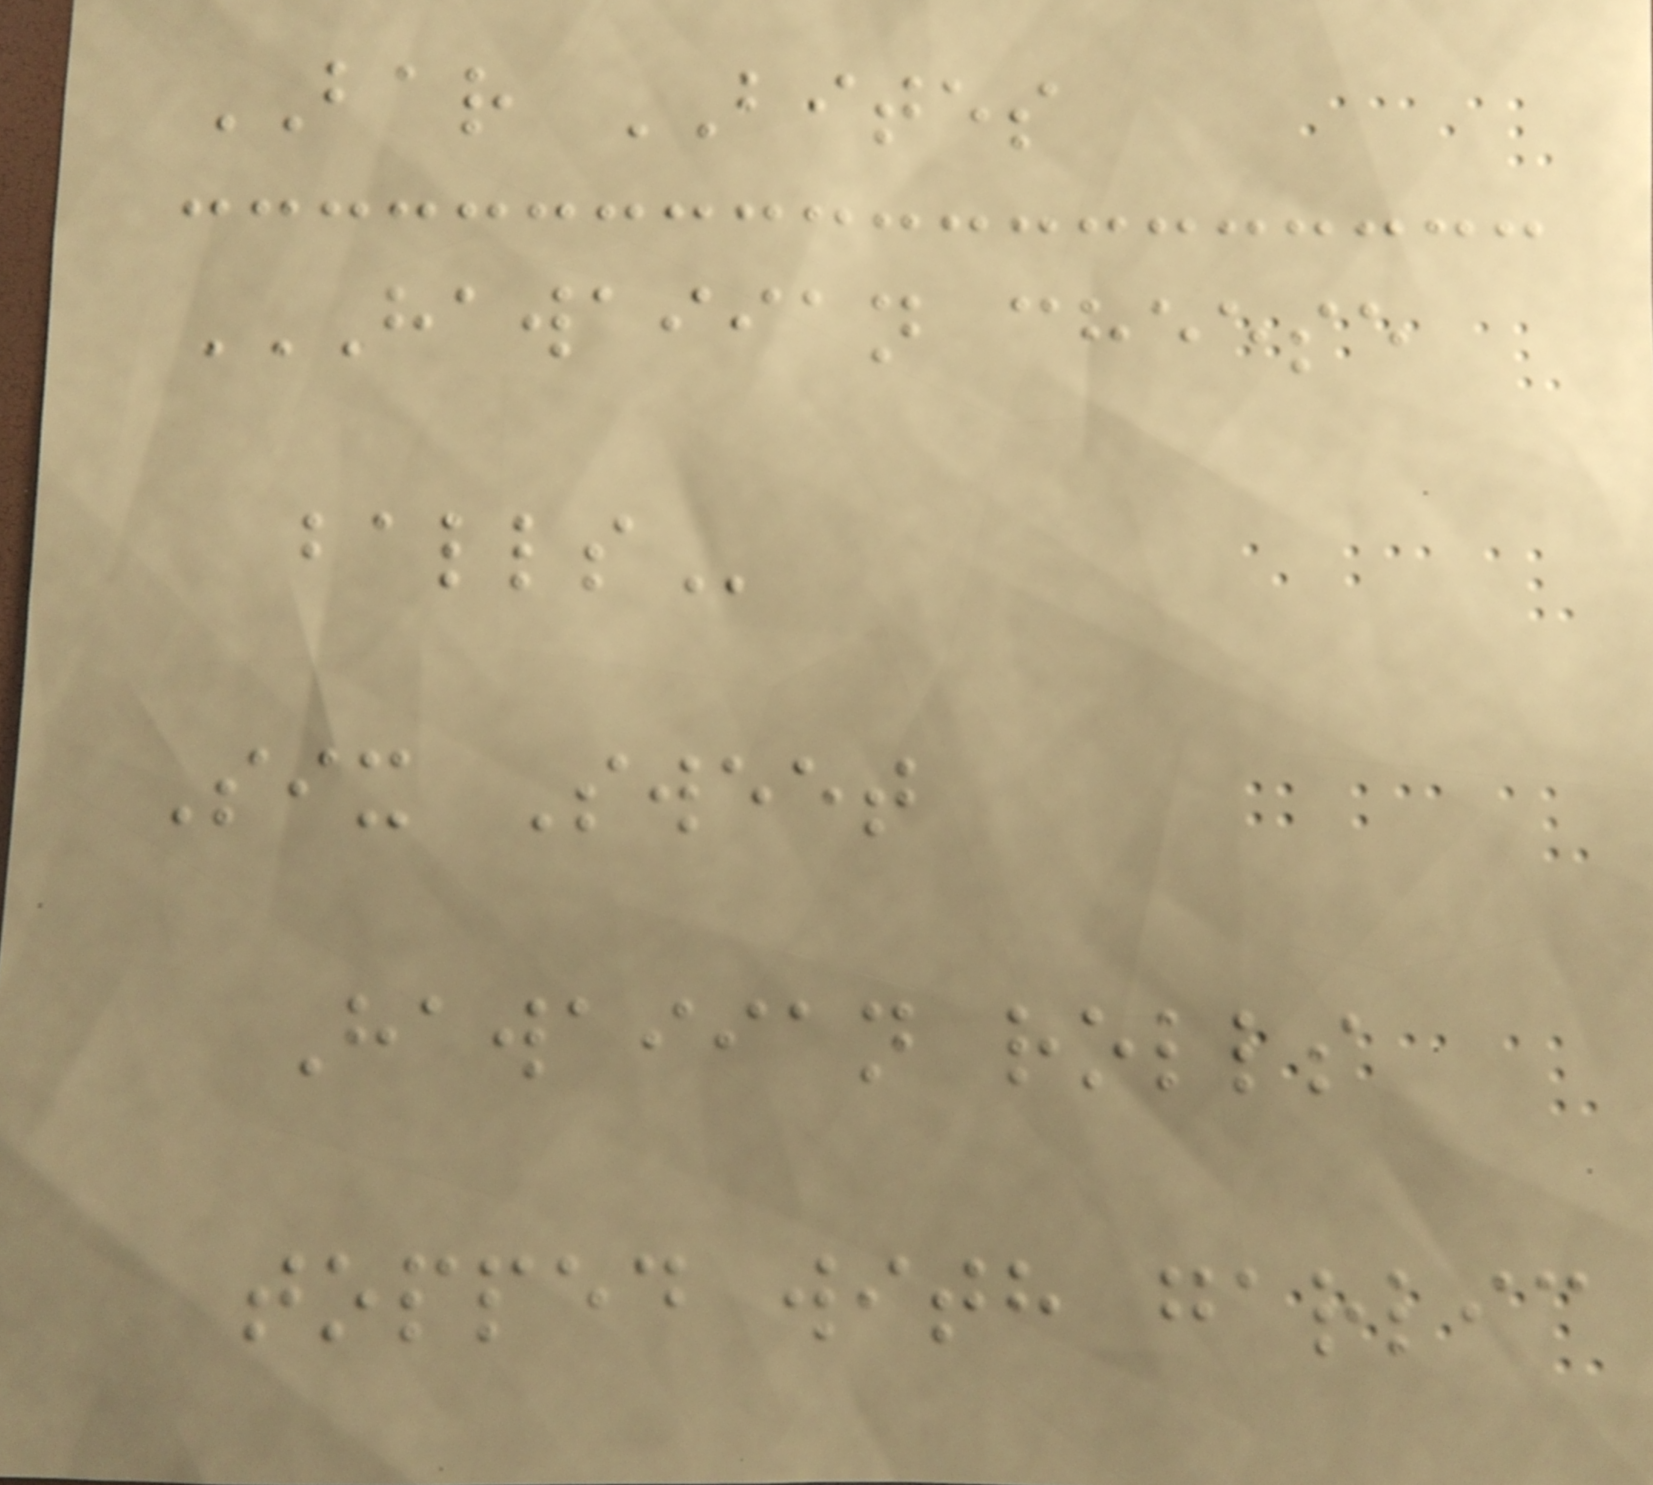BAR BITES
HAWAIIAN CHEESE
BALLS
Six Sweet
Hawaiian rolls
topped with garlic
